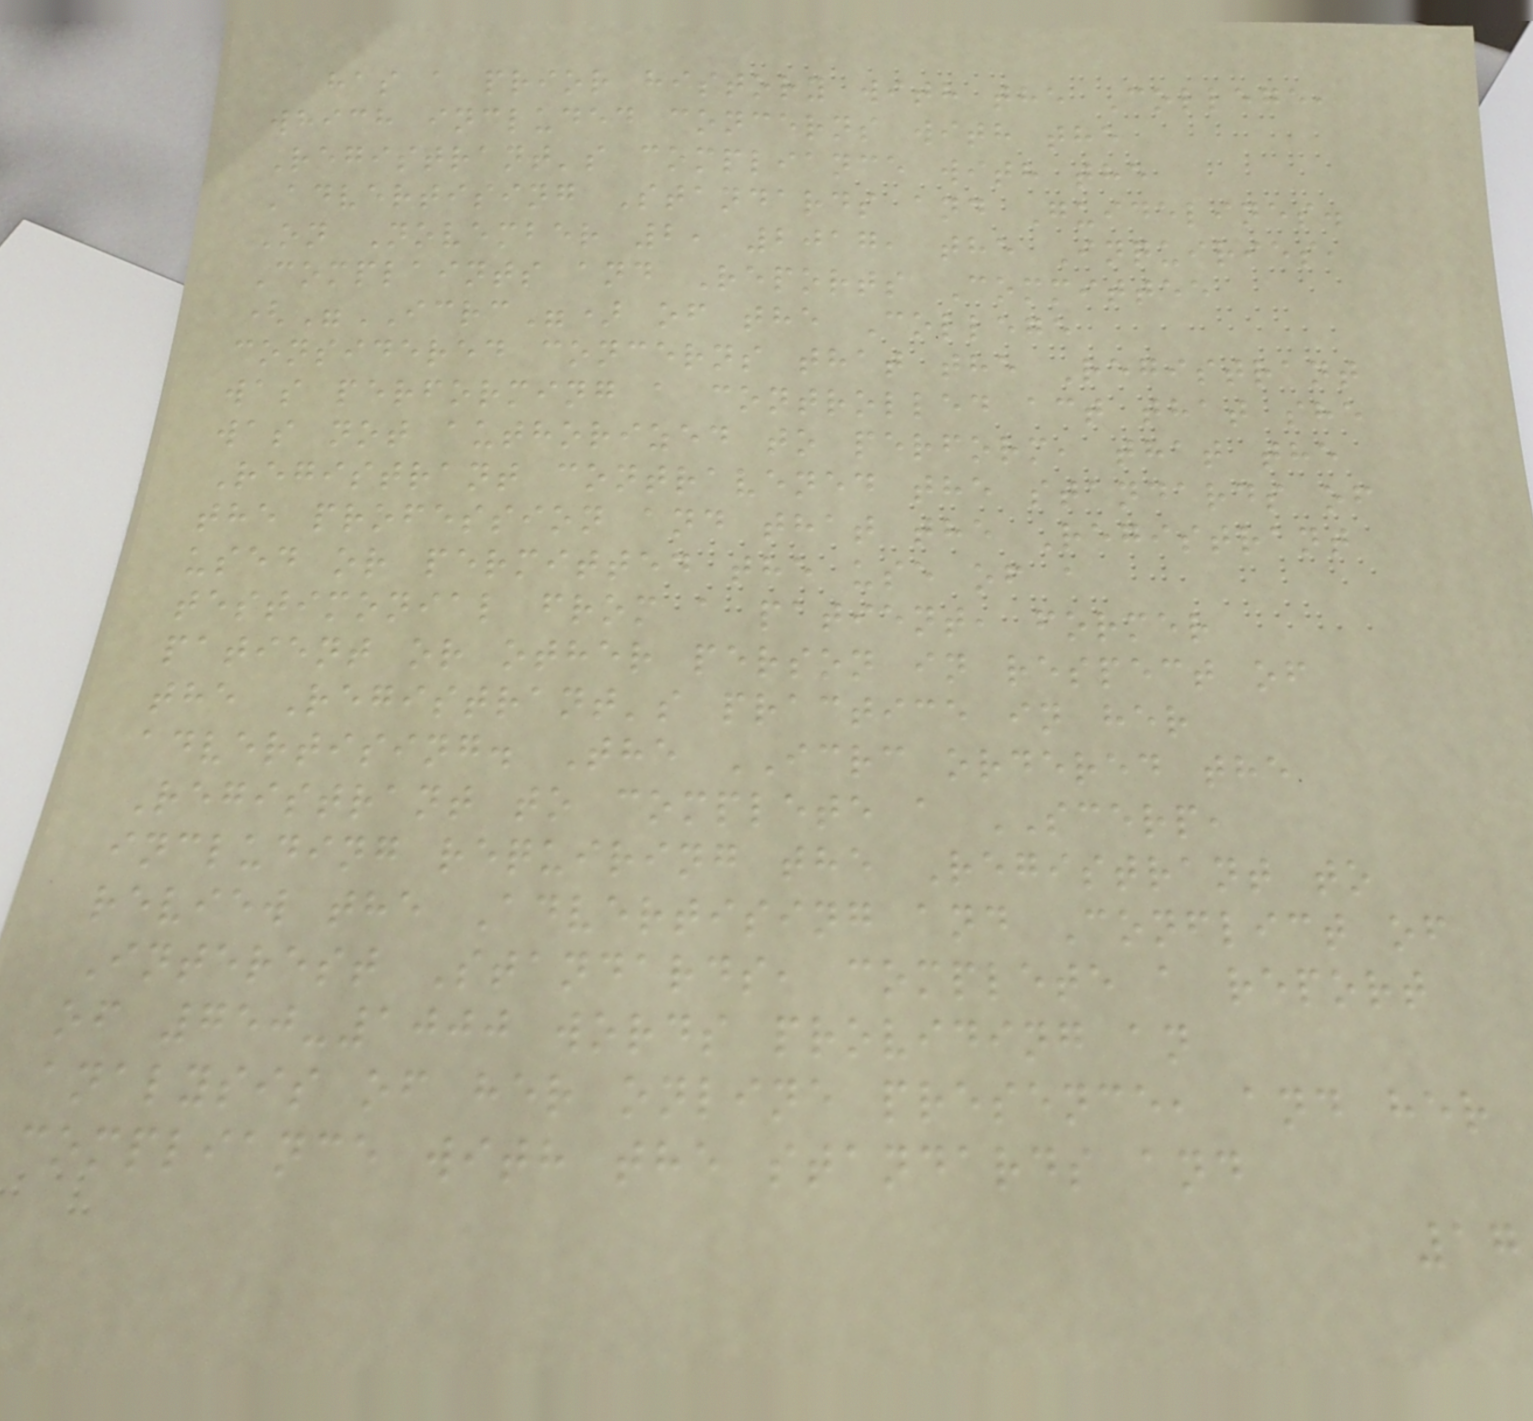has a prior history with the College,
which included concerns with the
Registrant's compliance with the
Advertising Standards and Guidelines.
On November 2, 2017, the Inquiries,
Complaints and Reports Committee
("ICRC") of the College
considered concerns that the Registrant
was performing a controlled act that she
was not authorized to perform, that the
Registrant contravened the standards of
the profession and that the Registrant
used or permitted the use of a
testimonial from a patient, former
patient or other person in respect of
the Registrant's practice in her
advertising. The ICRC ordered the
Registrant to complete a SCERP,
including requiring the Registrant to
review the Advertising and Conflict of
Interest Standards, complete a report
of 750-1000 words providing an
analysis of her online presence, and her
compliance with the standards and
17
